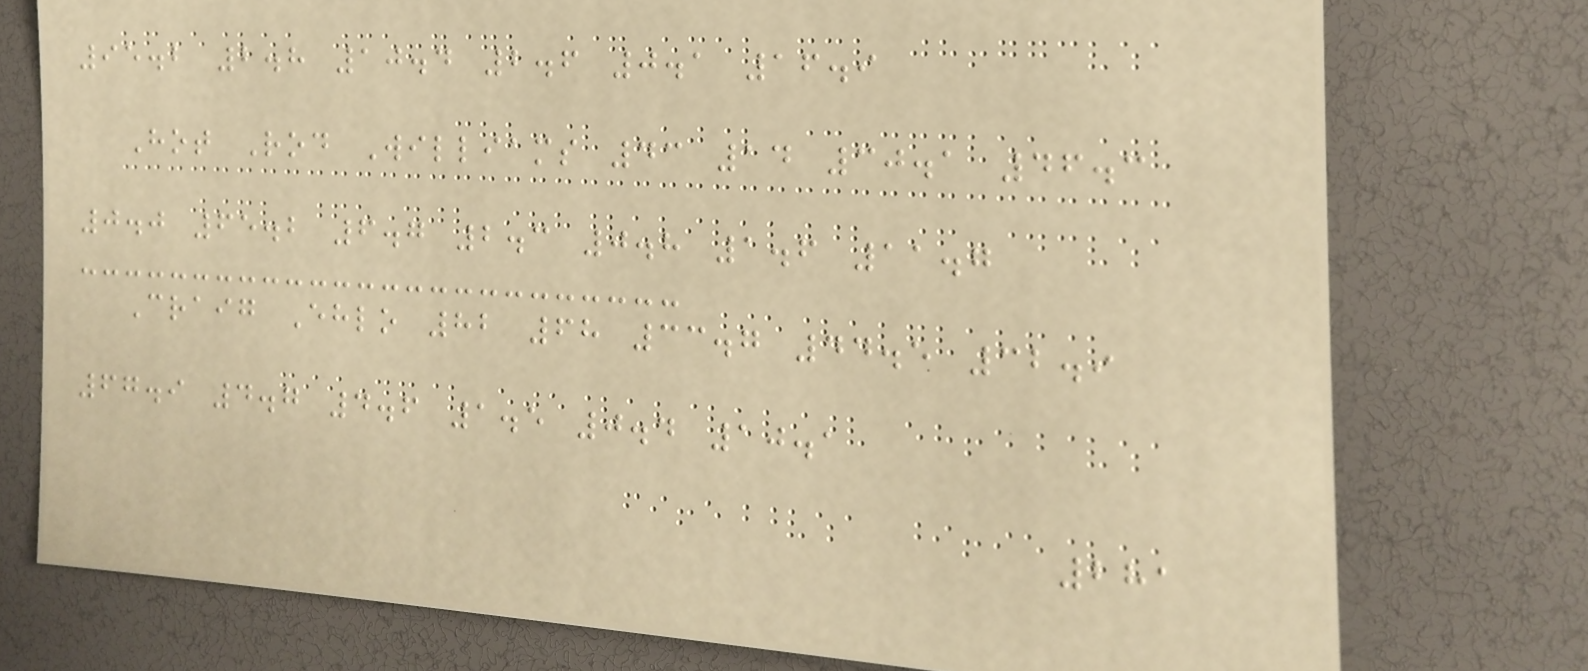95.2 2.8 10.4 2.6 0.1 16.9
Hot Rod Williams 43 14 30.1 46.3
0.0 65.2 6.7 2.3 0.8 1.6 11.7
Craig Ehlo 82 68 33.7 44.5 32.9
67.9 4.7 4.6 1.5 0.4 10.1
281
